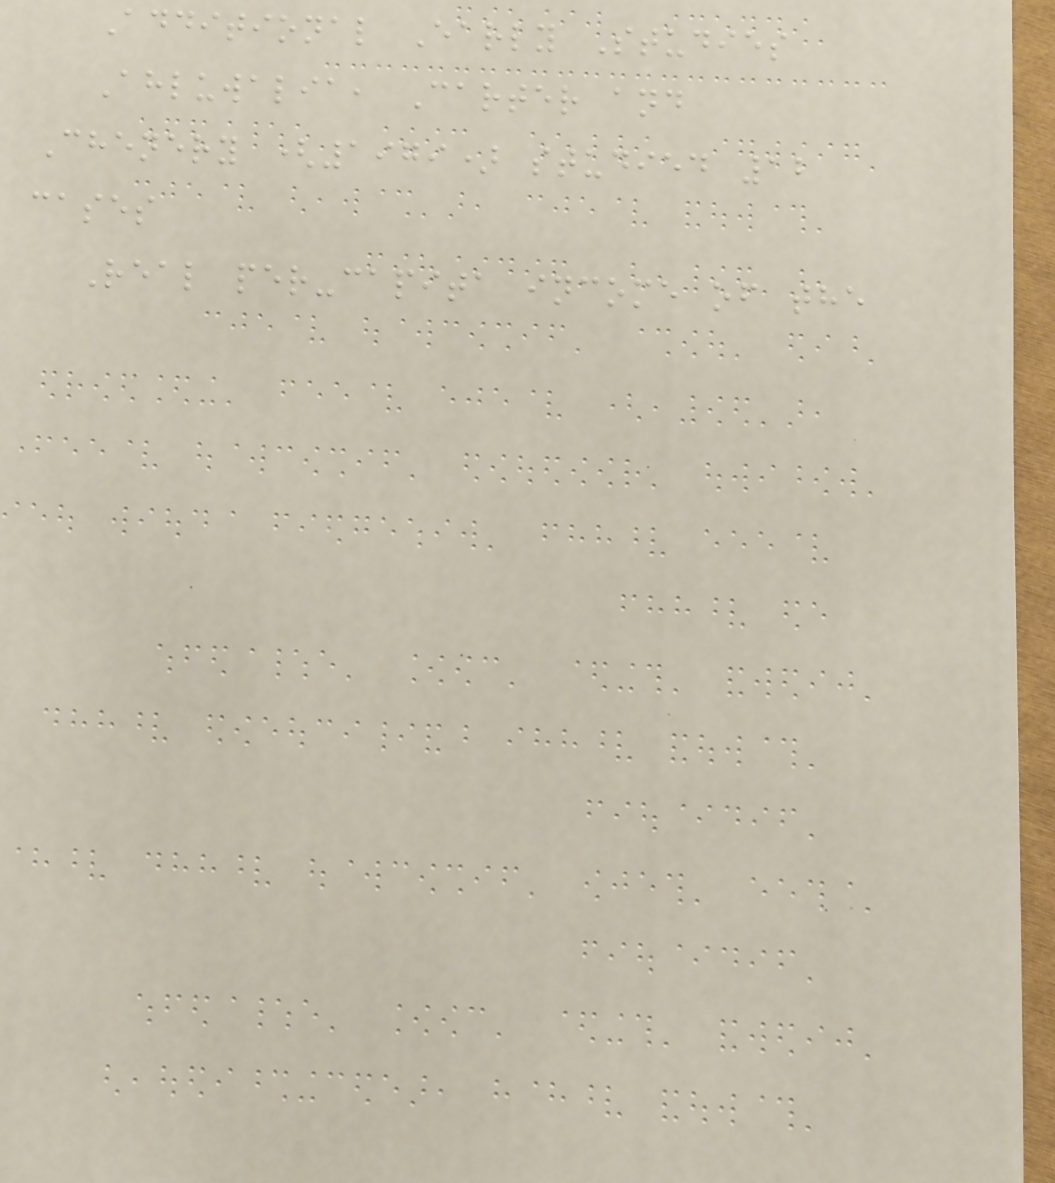Additional Early Studies
Ahluwalia, Carter and
Chenery (1979) studied 12
cases
Real per-capita income of the
